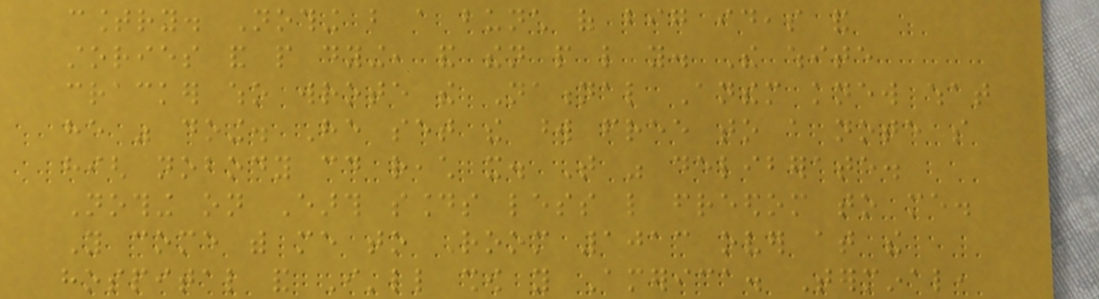country. Nothing but a bunch of big ideas and
stories and people dying, and then people like you. The white
cracker who wrote the National Anthem knew what
he was doing. He set the word free to a note so
high nobody could reach it. That was deliberate.
Nothing on Earth sounds less like freedom to me.
You come with me to Room 1013 over at the
hospital and I'll show you America. Terminal,
